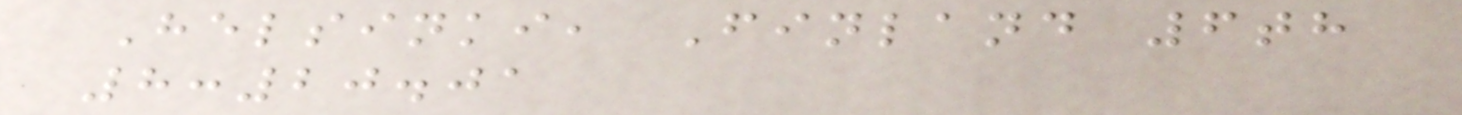Helsinki, Finland 6th
8:20.01
